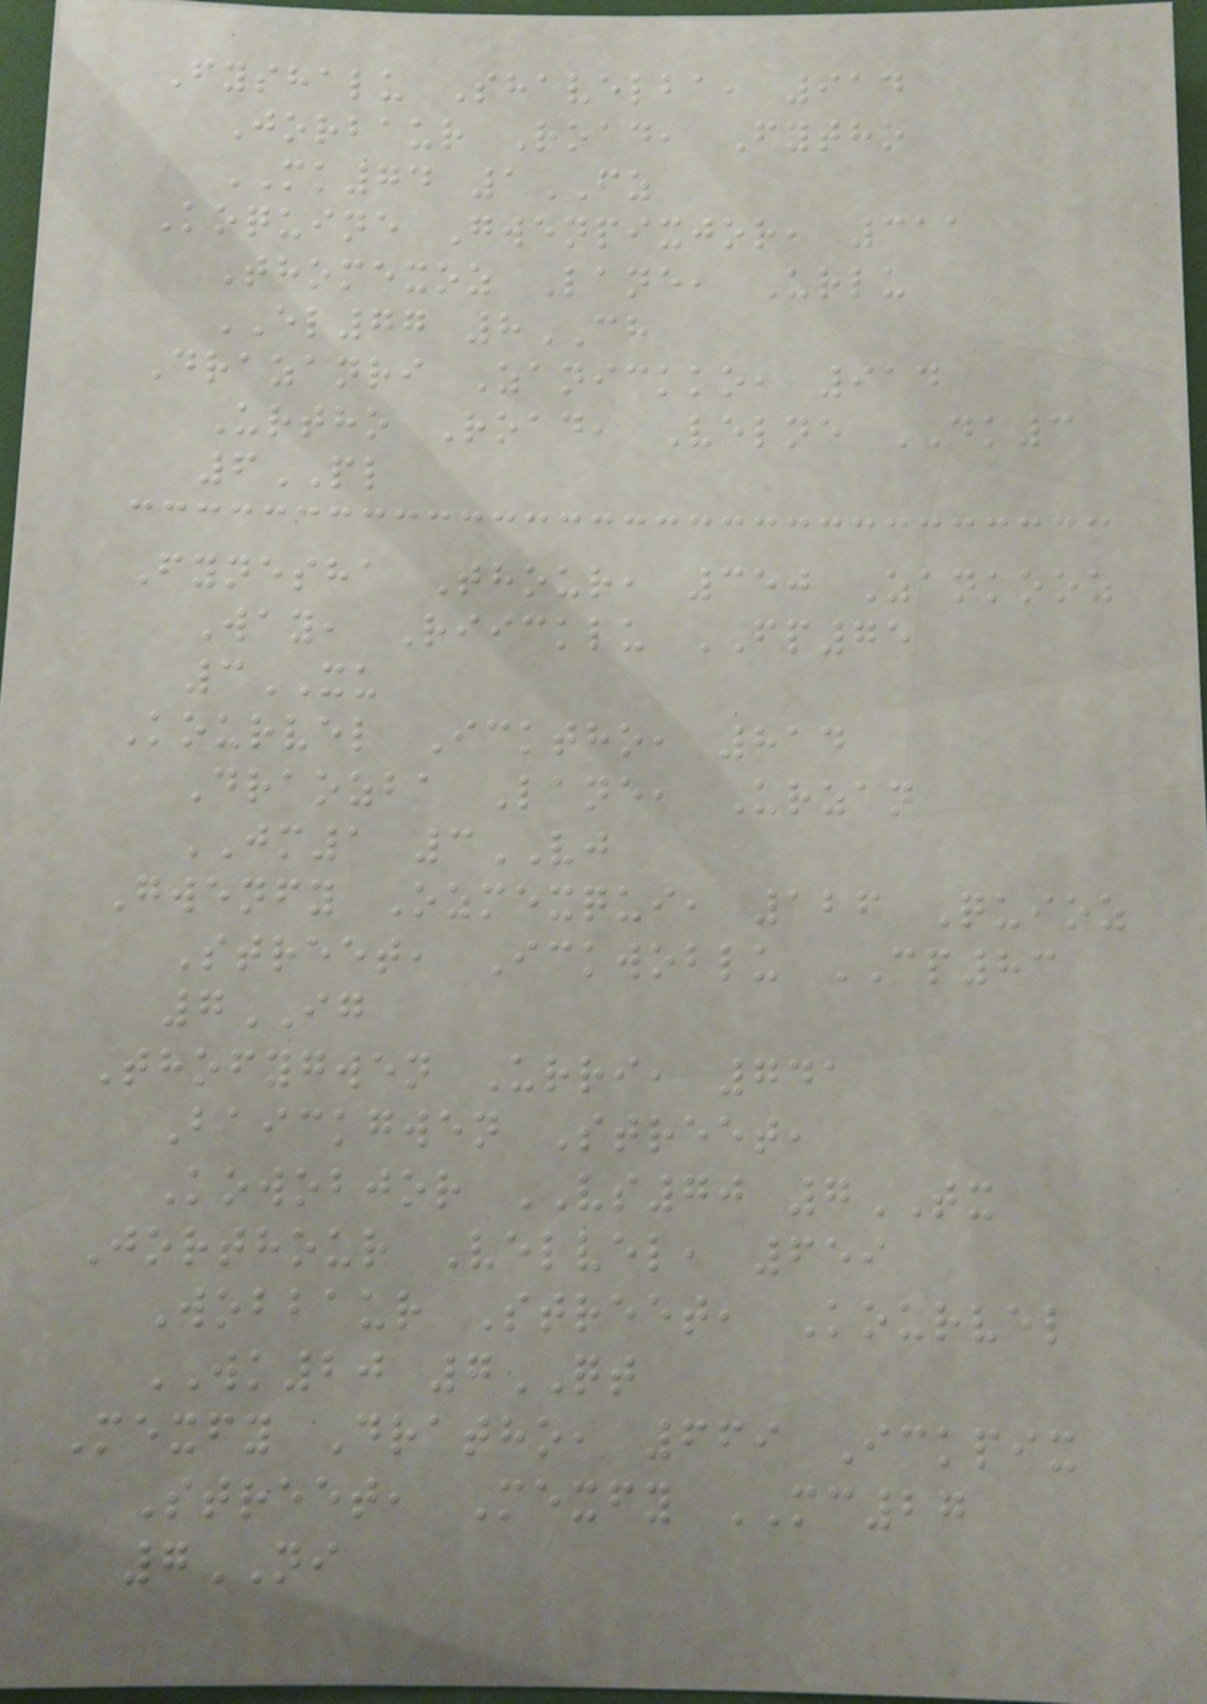Fyshalu Shavelba, 914
Jorbaur Road, Fytho
MK74 1FZ
Koquine Gwenpixjor, 311
Thomexoz Lane, Urlu
EL77 8CH
Drazanri Zanickko, 914
Urtho Road, Velne DK3
6PL
Fynesha Thour, 350 Zankooz
Way, Riicklu FP75
3XU
Kourvel Icktho, 814
Draozba Lane, Urzan
JM1 3VJ
Gwenfy Ozmexqui, 126 Quioz
Street, Ickwoblu CP83
7IG
Thofygwen Urri, 741
Baickgwen Street,
Kowobjor VS70 7TX
Jorthour Velvel, 659
Wobbaur Street, Kourvel
WK20 7QT
Mexfy Dratho, 669 Ickpix
Street, Mexfy MC27
7NI
